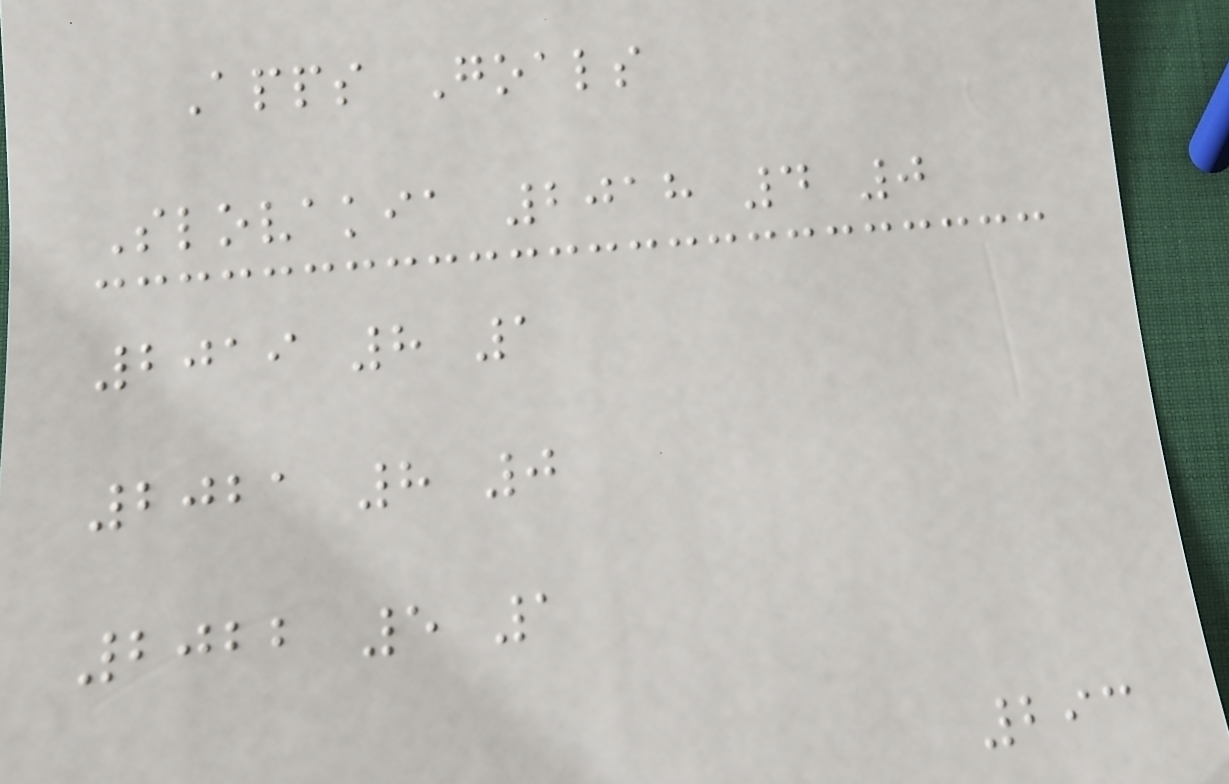Apps Goals
Slovakia 2018 4 0
2019 8 1
2021 8 0
2022 5 1
293
